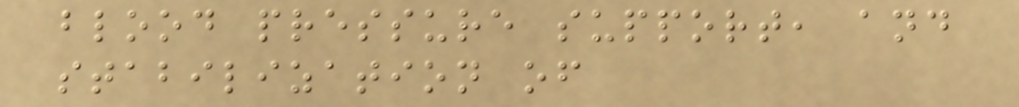blood pressure support, and
stabilization of
